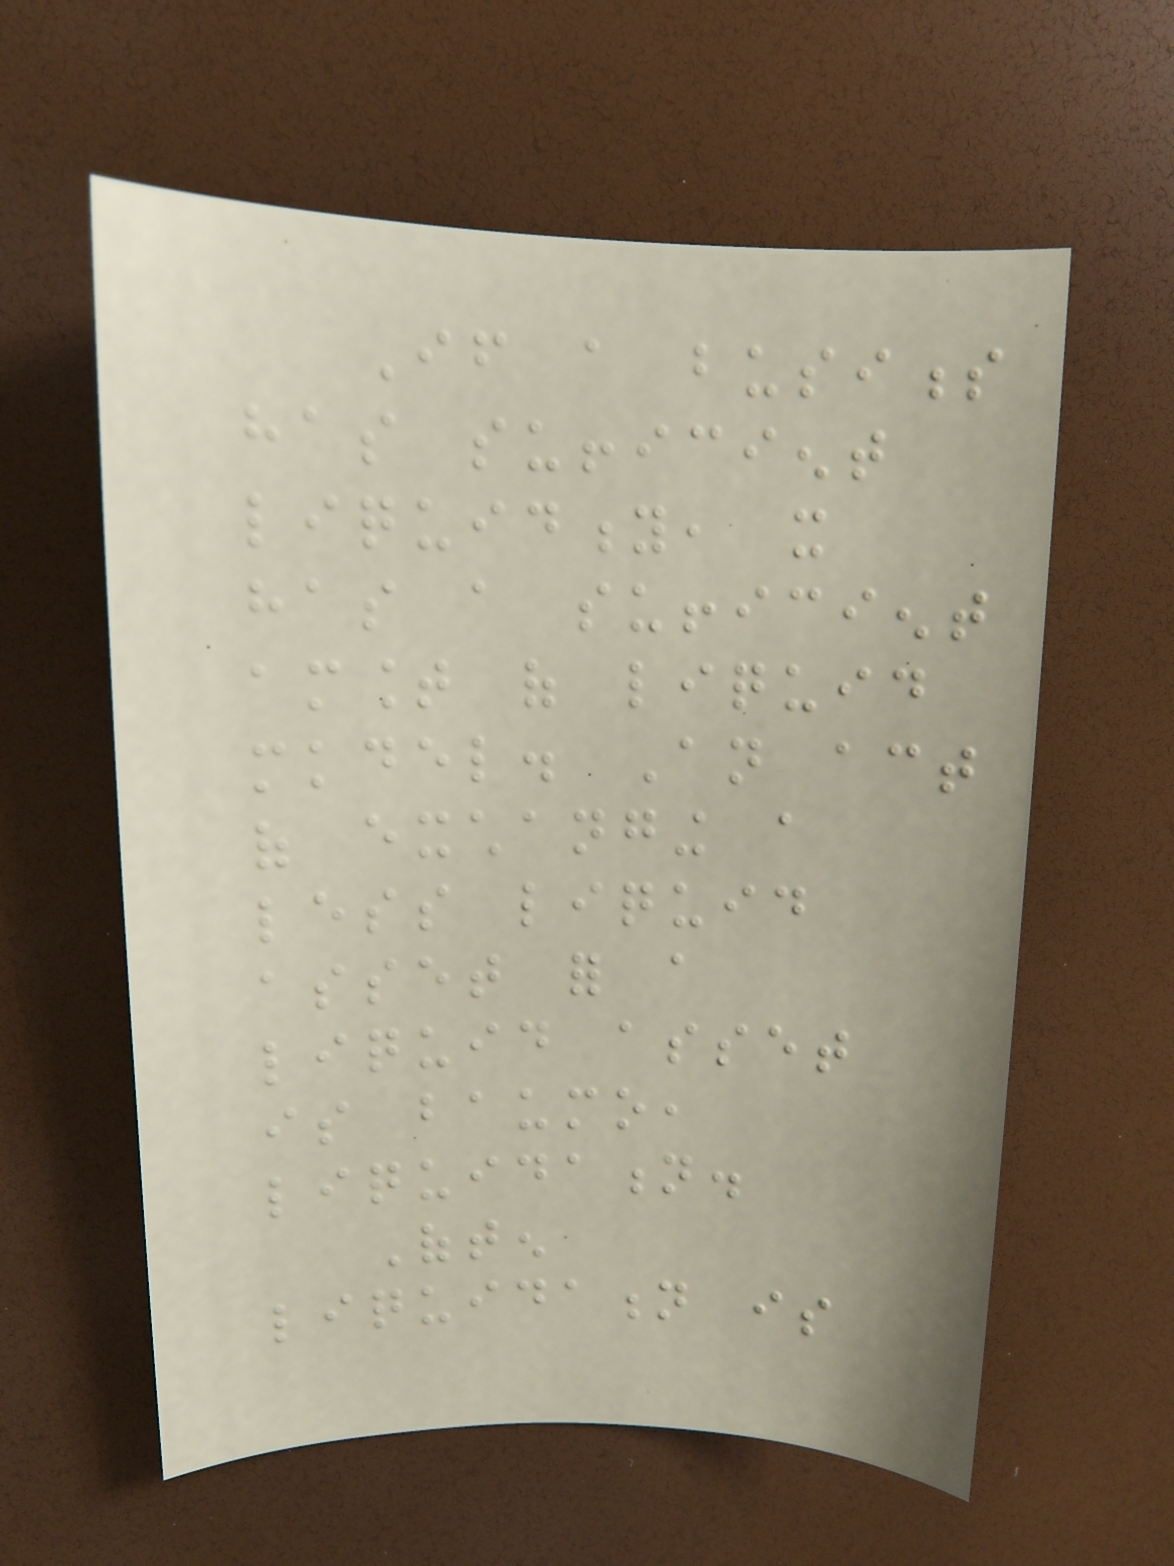If a business
has sufficient
liquidity, it
has a sufficient
amount of liquid
mkdel. An act
of exchanging a
less liquid
asset for a
liquid asset
is baumo,
liquidation.
Often
liquidation is
